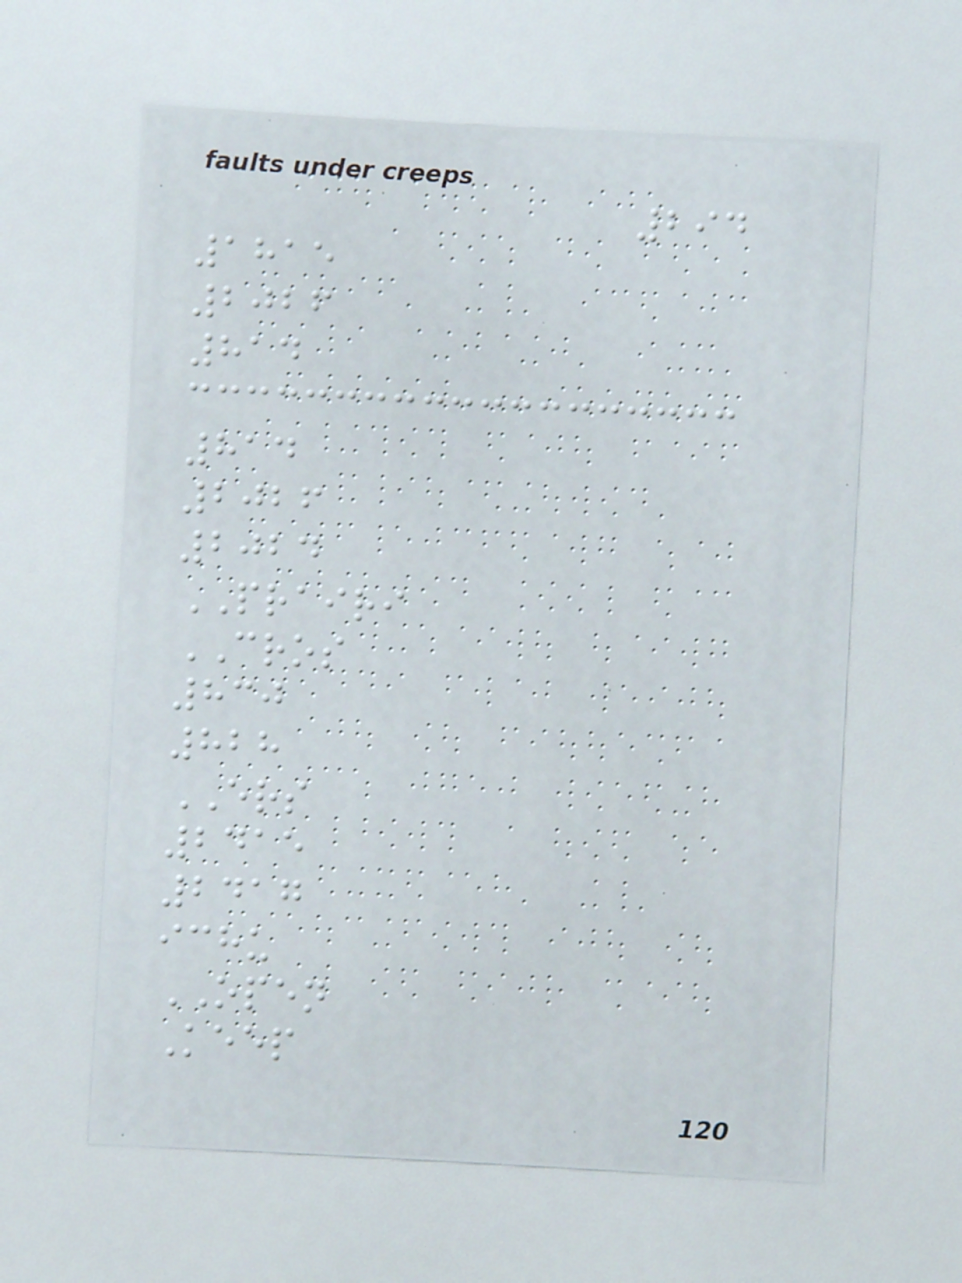294
1815
2026
814
814
2026
2024
PRAIRI
CROS
830
828
ERS
2415
2417
ichu
OPEN
Keep
